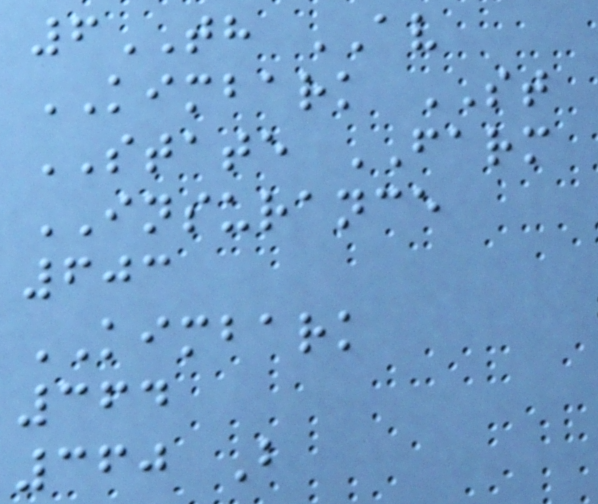6TH AV
KIMBARK ST
STATE FARM
INSURANCE
603
KIMBARK
364
360 B
